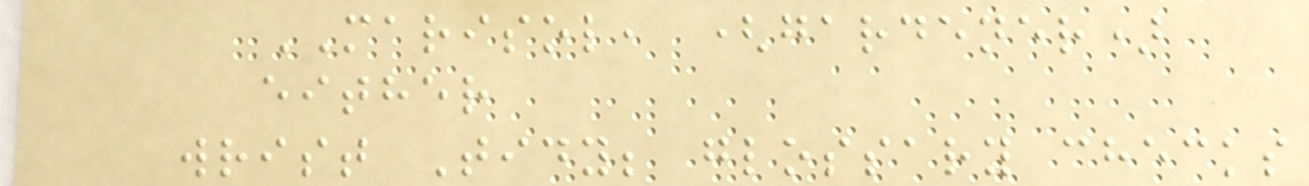MARISOL, (gardener)
either
wrist Tidy; glossary checks
